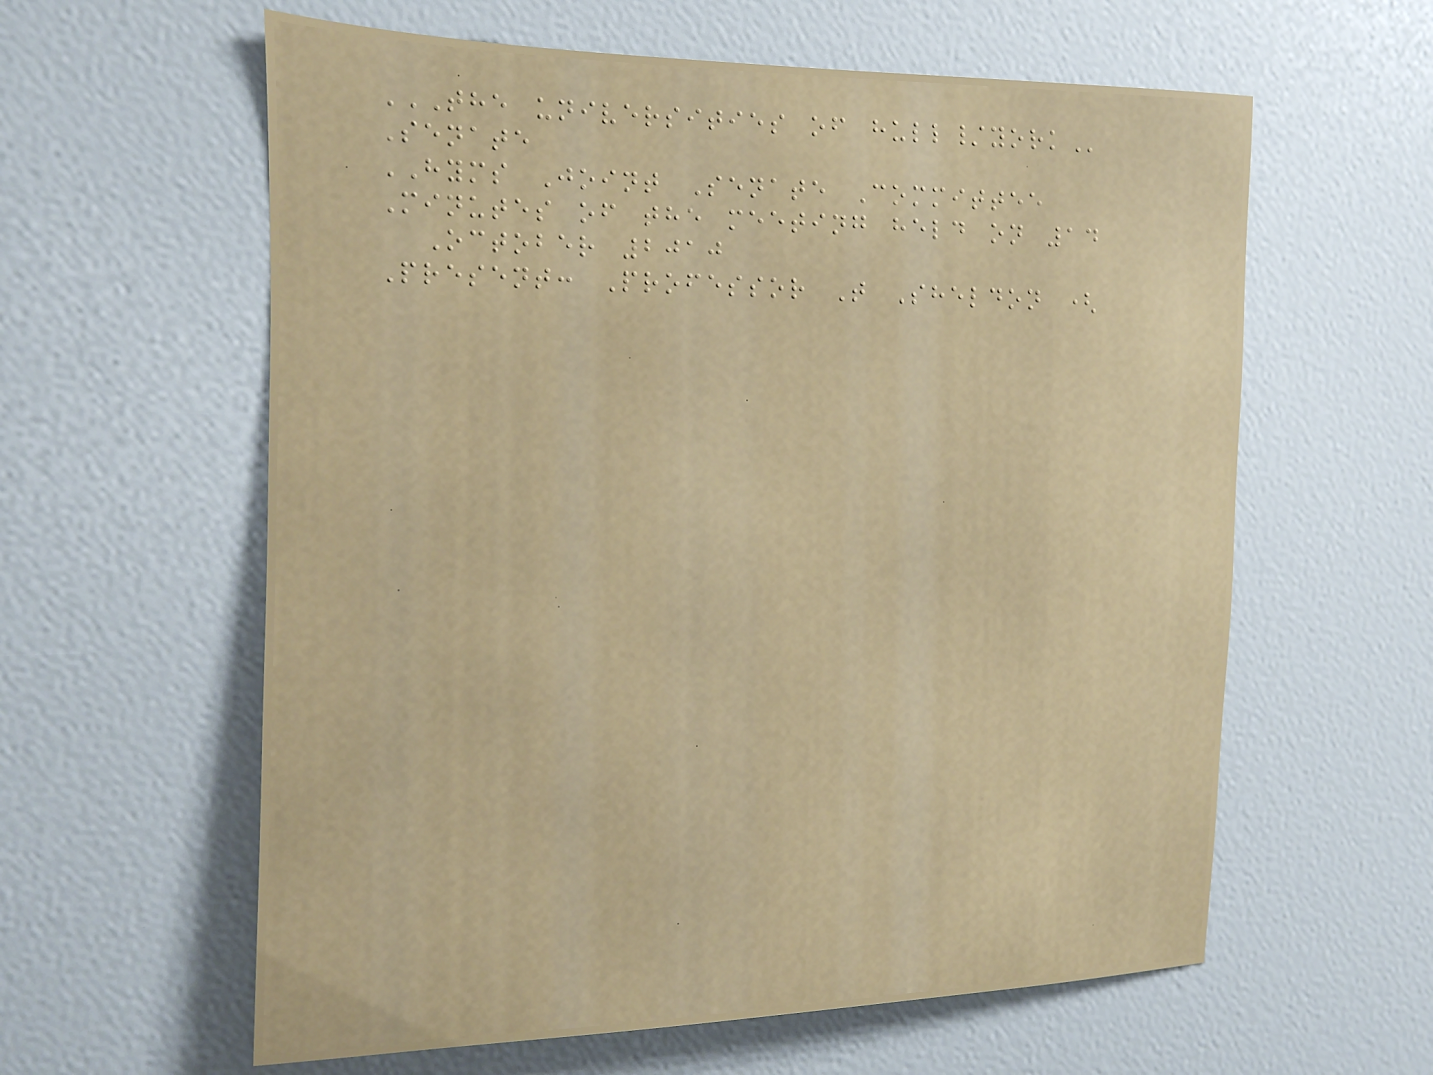THE UNIVERSITIES OF HULL/YORK
Senate
HYMS Joint Senate Committee
Minutes of the meeting held on 14
October 2010
Present: Professor T Sheldon (
